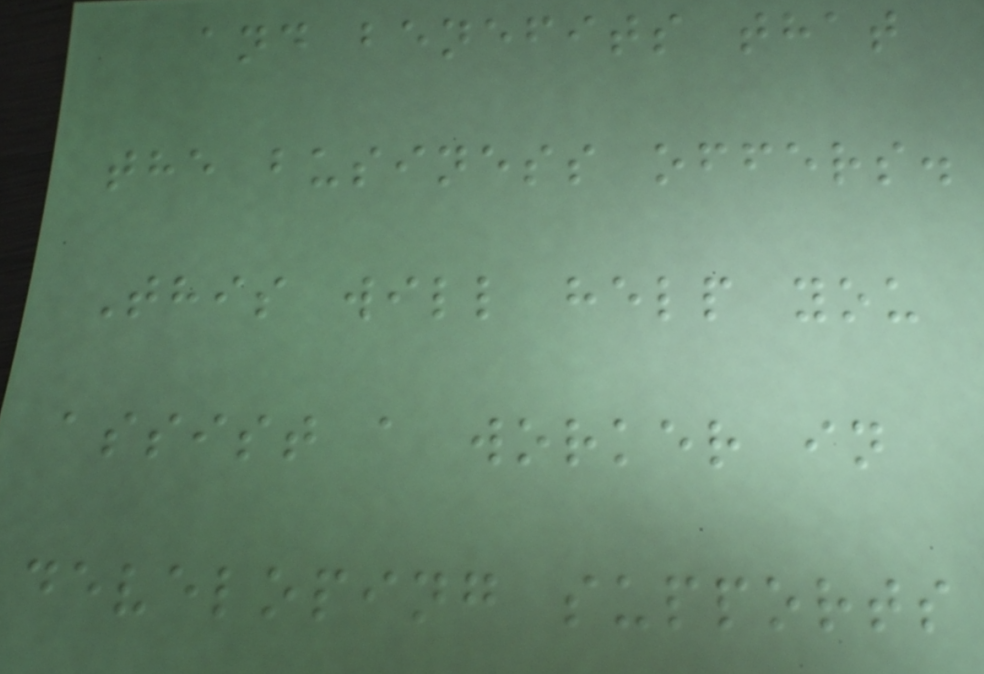and benefits that
the business offers.
This will help you
assist a worker in
developing supports
